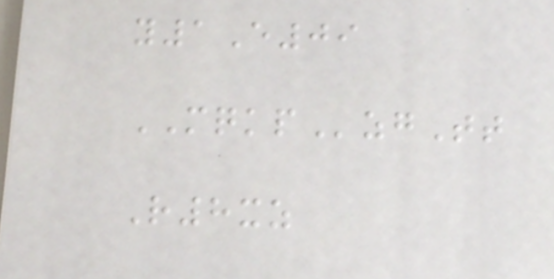y1E09
MQKPzgTt
R8xz
